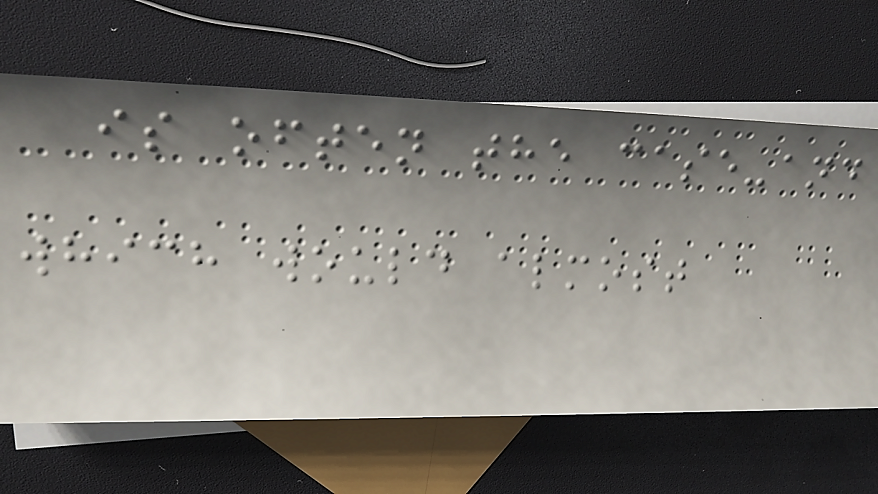is often the case-and
which would almost
